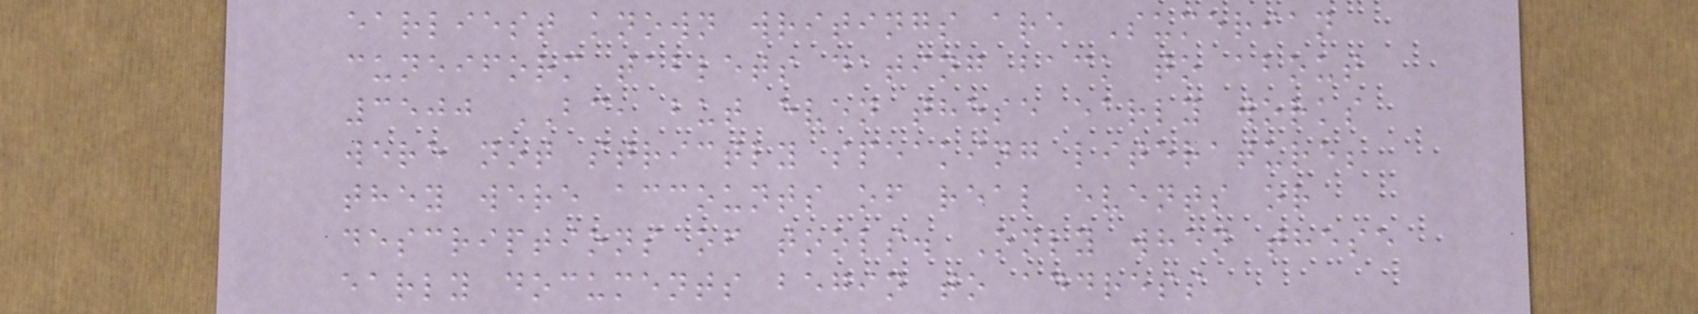earliest known writings are Sumerian
cuneiform tablets dating back to about
3500 BC, but even these early works
were not strictly speaking literature;
they were accounts of real events or
descriptions of tools. Only when these
early documents begin to address
